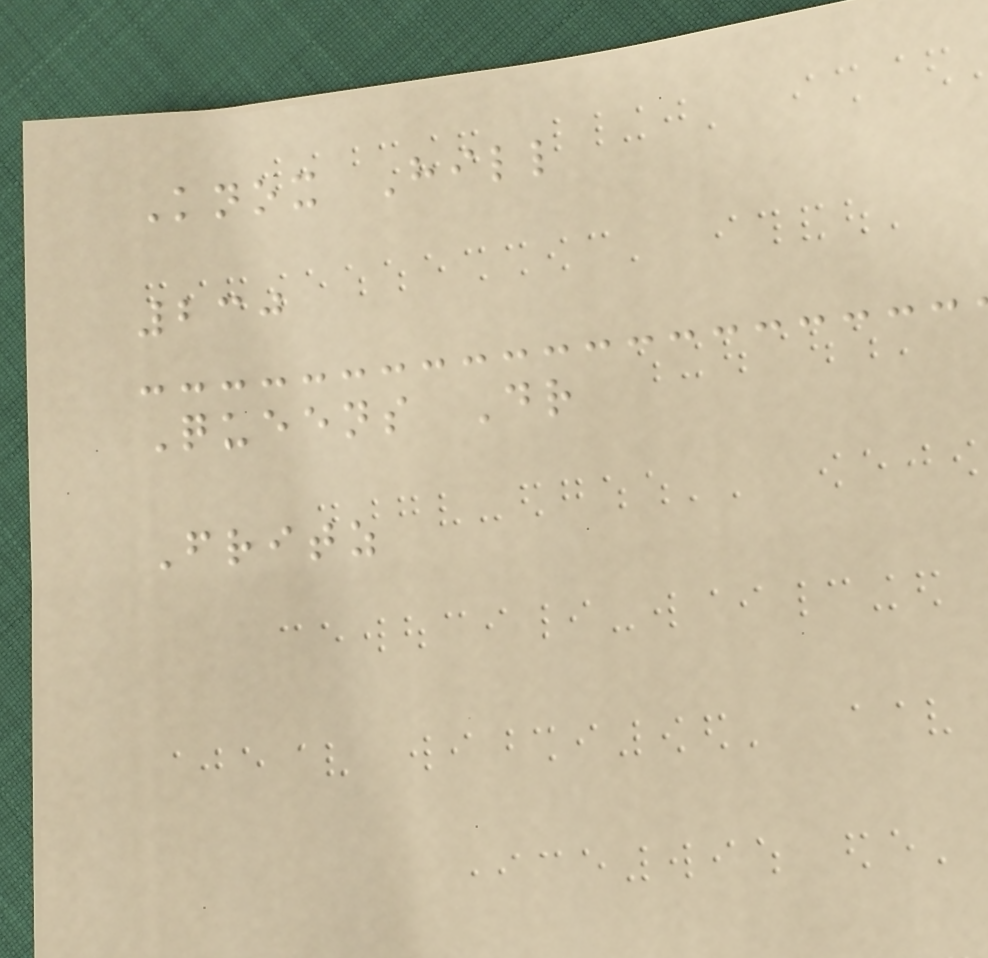Knox Hill
230
Queens Dr
Fritz
